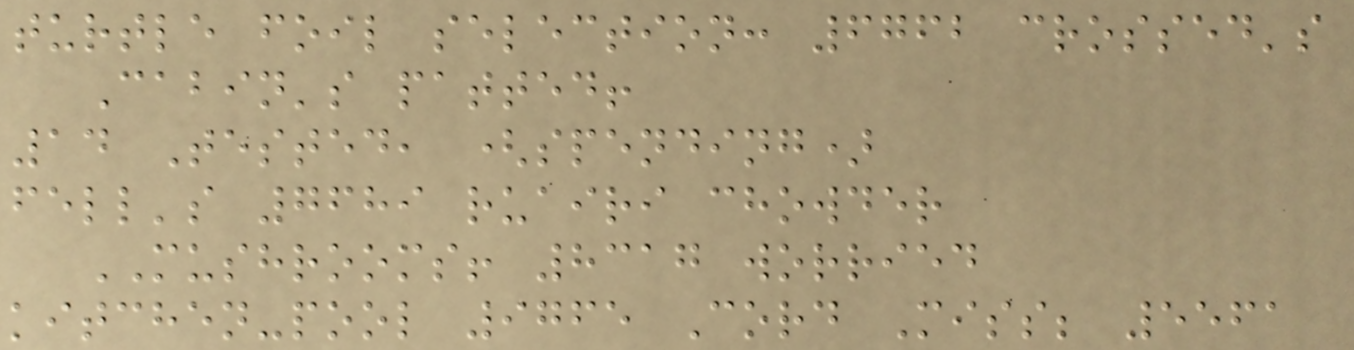turtle foil selection: 6762 crossed's
Cabin's patted!
14 Tested, (spending)
fell's 7689 ruairi chowder
MUSHROOMS! 8317 worried
kitchen-pool 9765 Cord Miss; 5561
